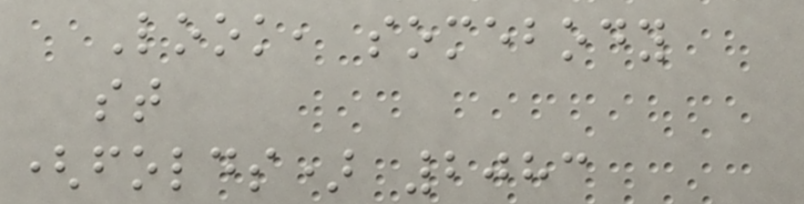Look, somebody
st
(folds) 2083
